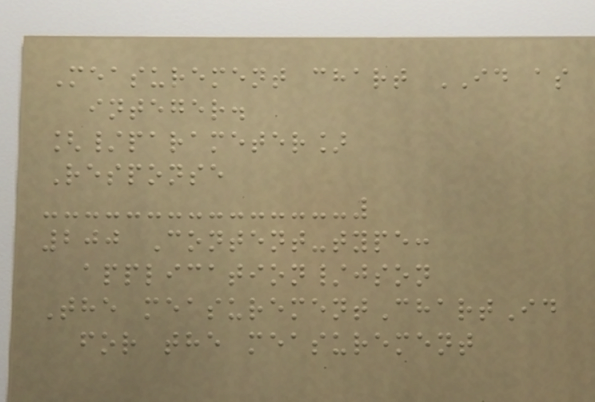Measurement chart ID as
integer.
[/parameter]
Response
200 Content-type:
application/json
The measurementChartId
for the measurement
